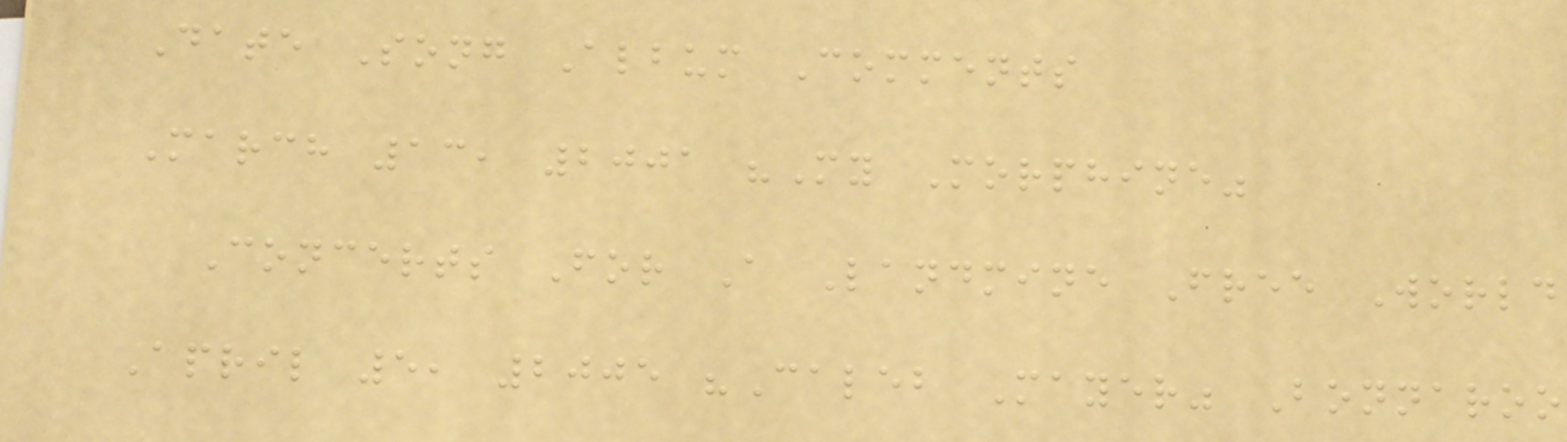Date Song Album Comments
March 13, 2001 "My Morphine"
Concerts For A Landmine Free World
April 5, 2005 "Caleb Mayer" Bonnaroo
